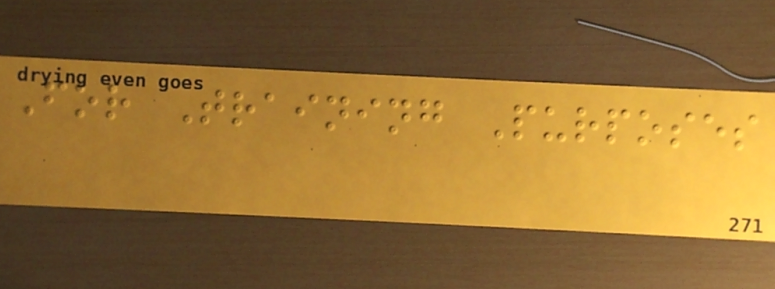For Training Purposes
